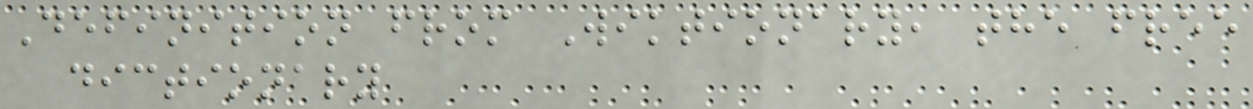Definition from Wiktionary, the free
dictionary
